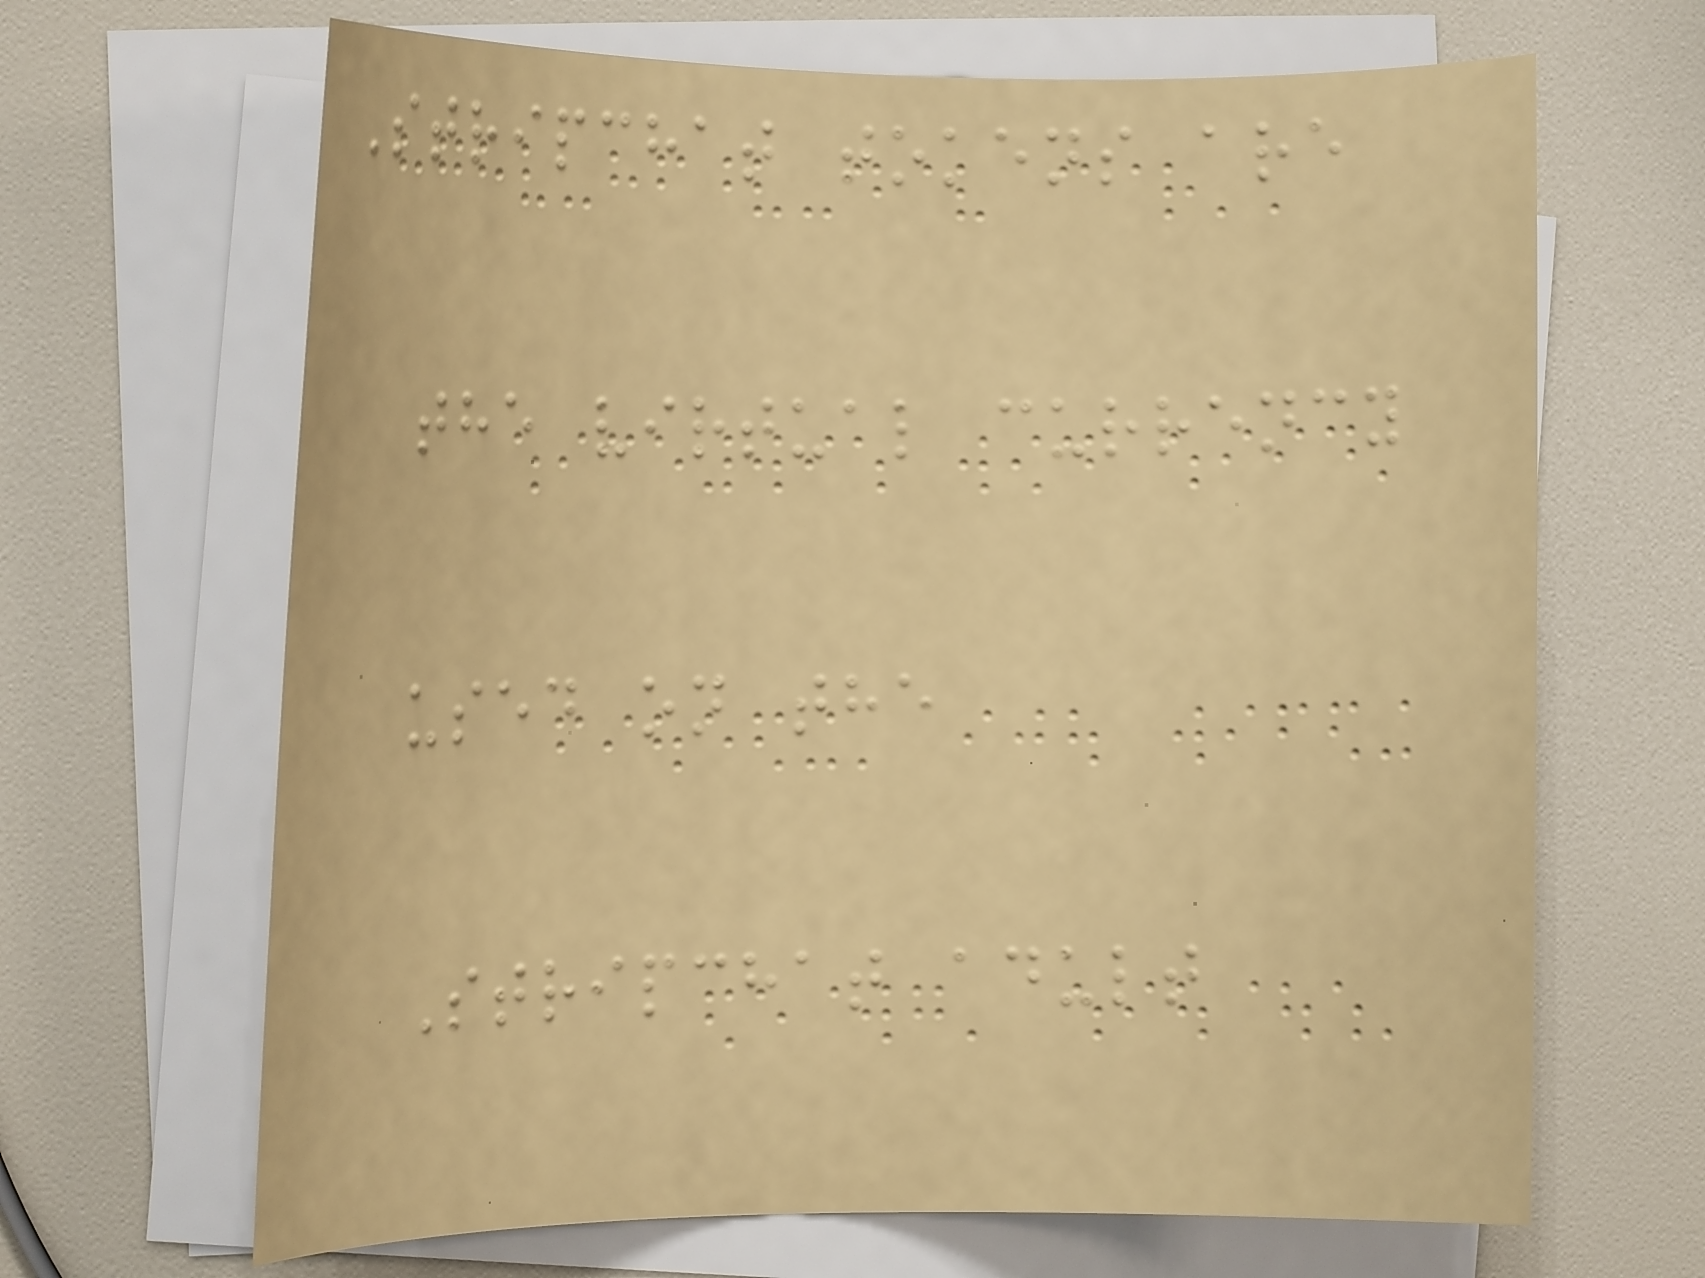Stripchat tokens are
the virtual currency
used on the
Stripchat adult
